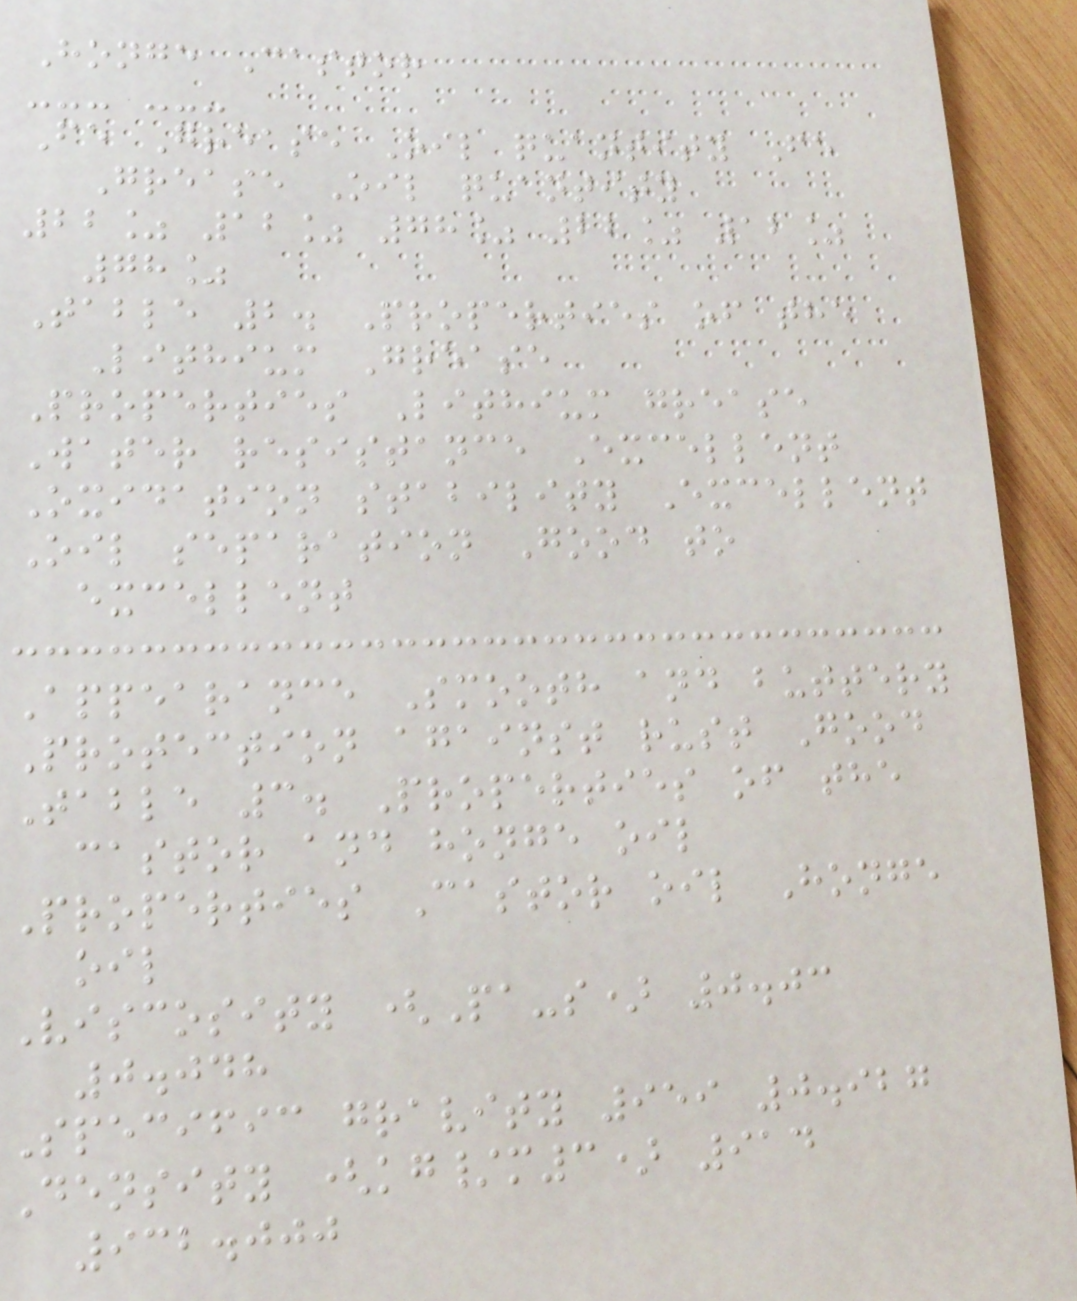Honge Castor
--- ---
Fe Grease Oil quantity Fe
Grease Oil quantity
22% 12% 78% 22% 12%
78%
Table 2. Properties of the
Lithium Grease
Properties Lithium grease
Water resistance Excellent
Oxidation stability Excellent
Oil separation Good to
excellent
Appearance Smooth and buttery
Protection against rust Good
Table 3. Properties of the
castor and honge oil
Properties Castor oil Honge
oil
Viscosity (Pa-s) 0.03
0.048
Specific gravity 959 0.927
Density (kg/m3) 914
932.000
